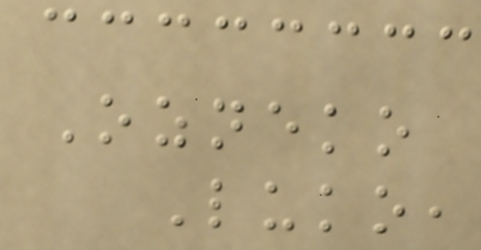Ozneko
Luko,
